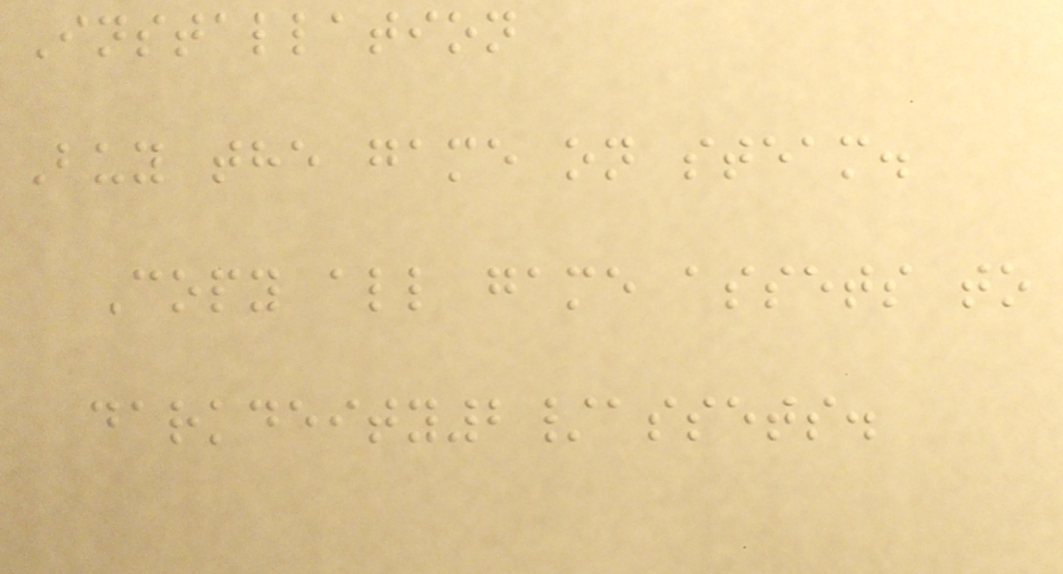Installation
Buy the game on steam.
Copy all game assets to
darkdeity2/assets.
